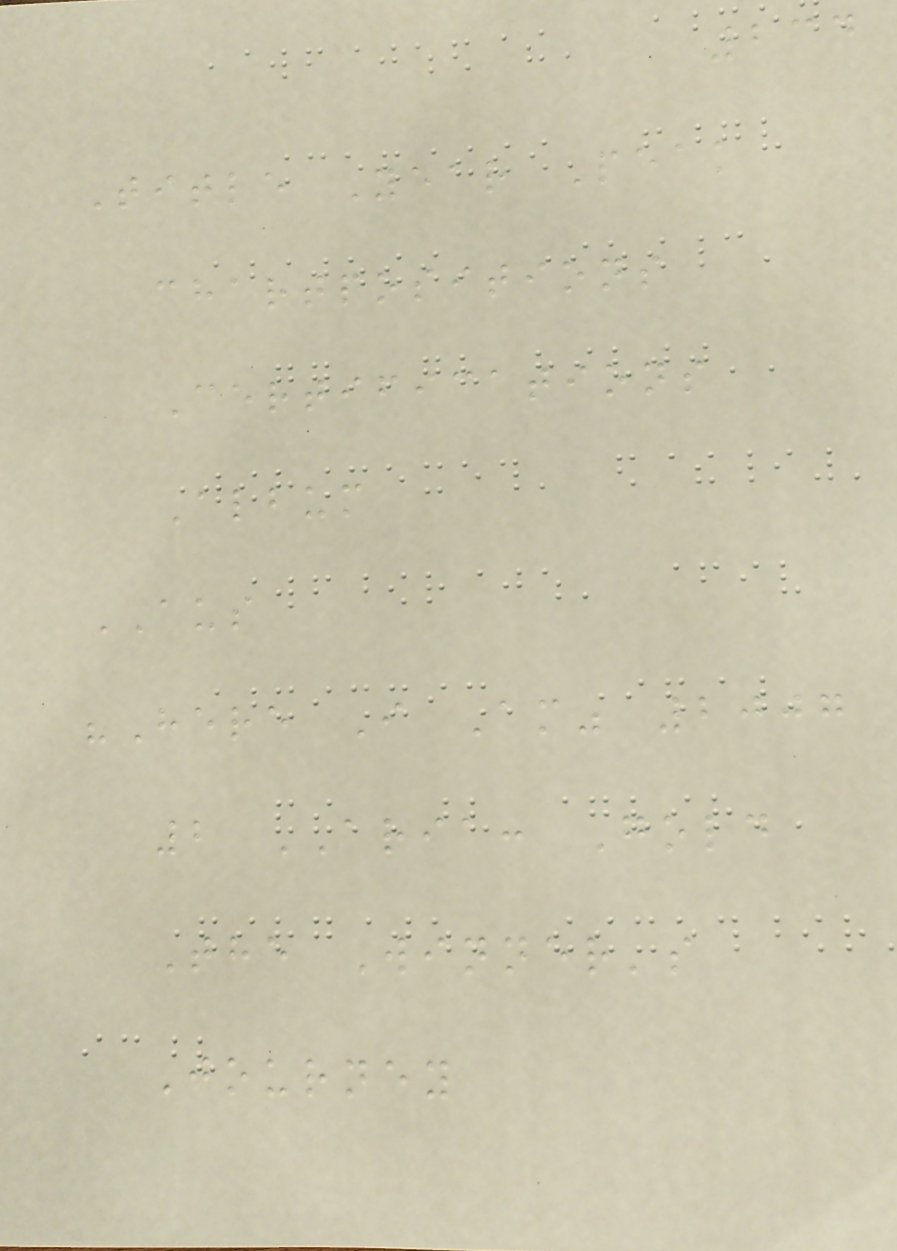234
Title Year Peak
chartpositions
Certifications
Album
AUS
"Here I Am" 2007
2 ARIA: Gold
The Winner's
Journey
